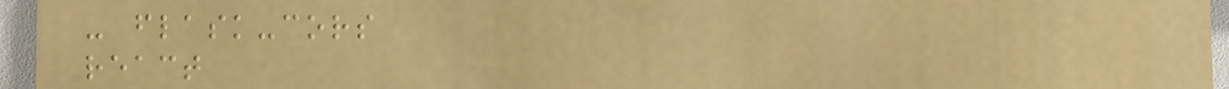- flask-cors
react
